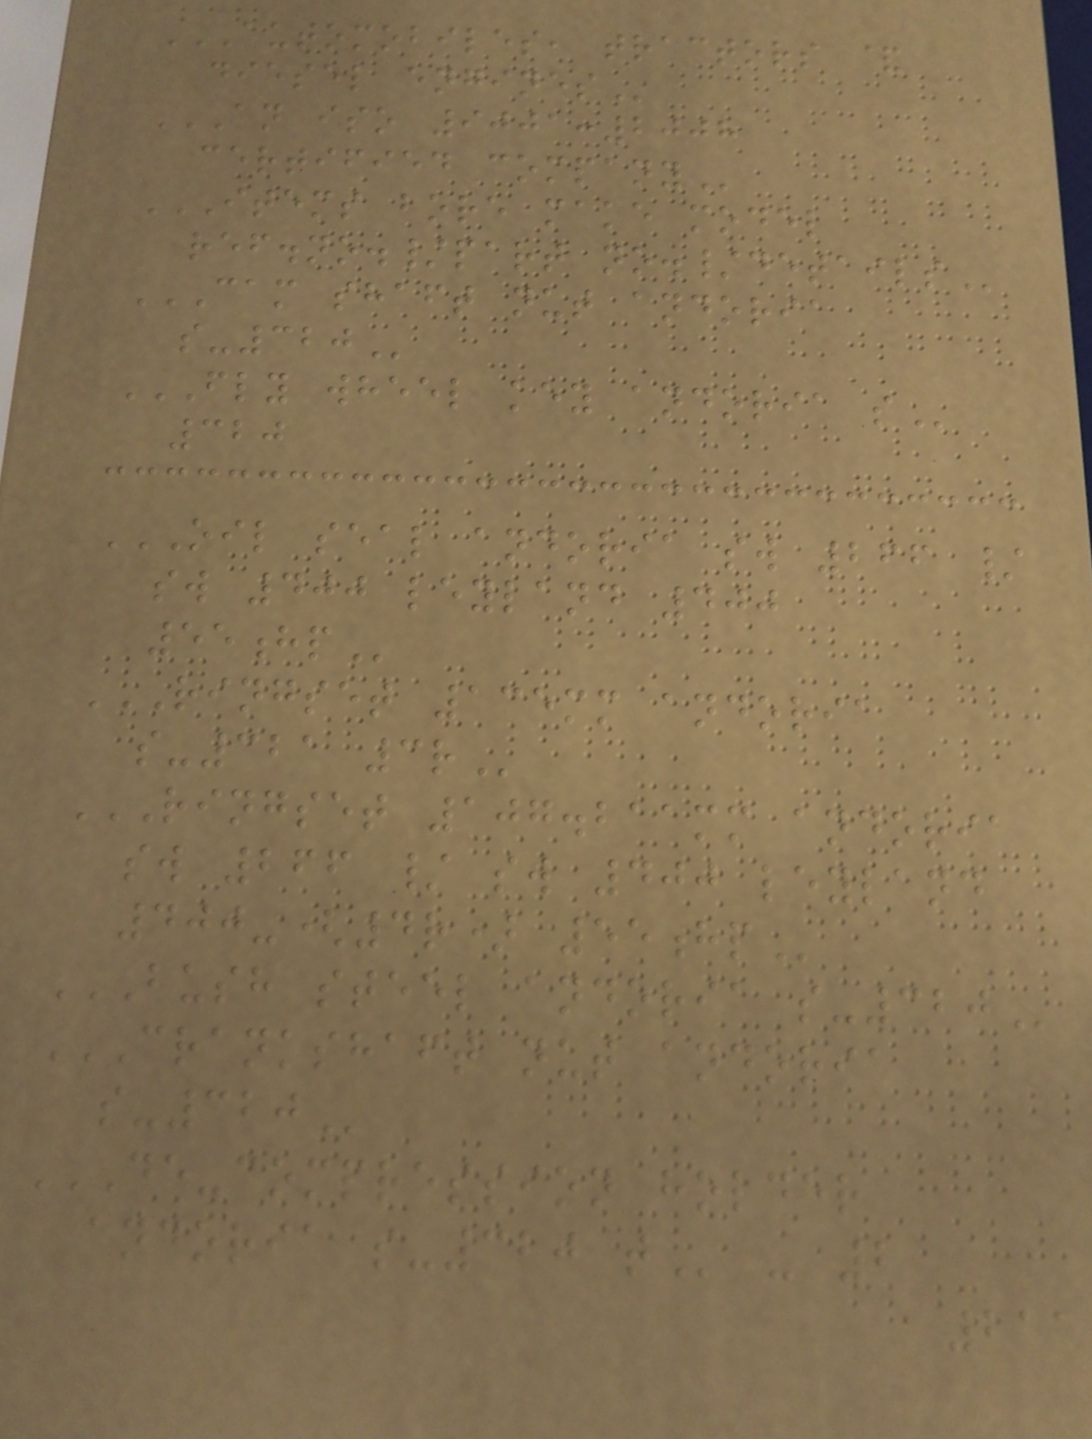AUTOMOBILES, TRACTORS &
DIESEL ENGINES
AN ISO 9001:2008
CERTIFIED COMPANY
ITEMS BORE MAKE MODEL
REF.NO./PART NO./DETAILS
CAM SHAFT NUT ANDORIA
S-320
FLY WHEEL KEY ANDORIA S
320
OIL SEAL ANDORIA SW 266 /
SW 400 LEYLAND 400
55HP
RINGSET 135MM ANDORIA
S-321 3R
RINGSET 107.211MM ANDORIA
SW 266 / SW 400 LEYLAND
400-(4R) 55HP
BUSH STEEL ANDORIA S-320
CRANKSHAFT NUT ANDORIA
S-320
DE-COMPRESSION HOLDER
ANDORIA S-320 T - 2
211
